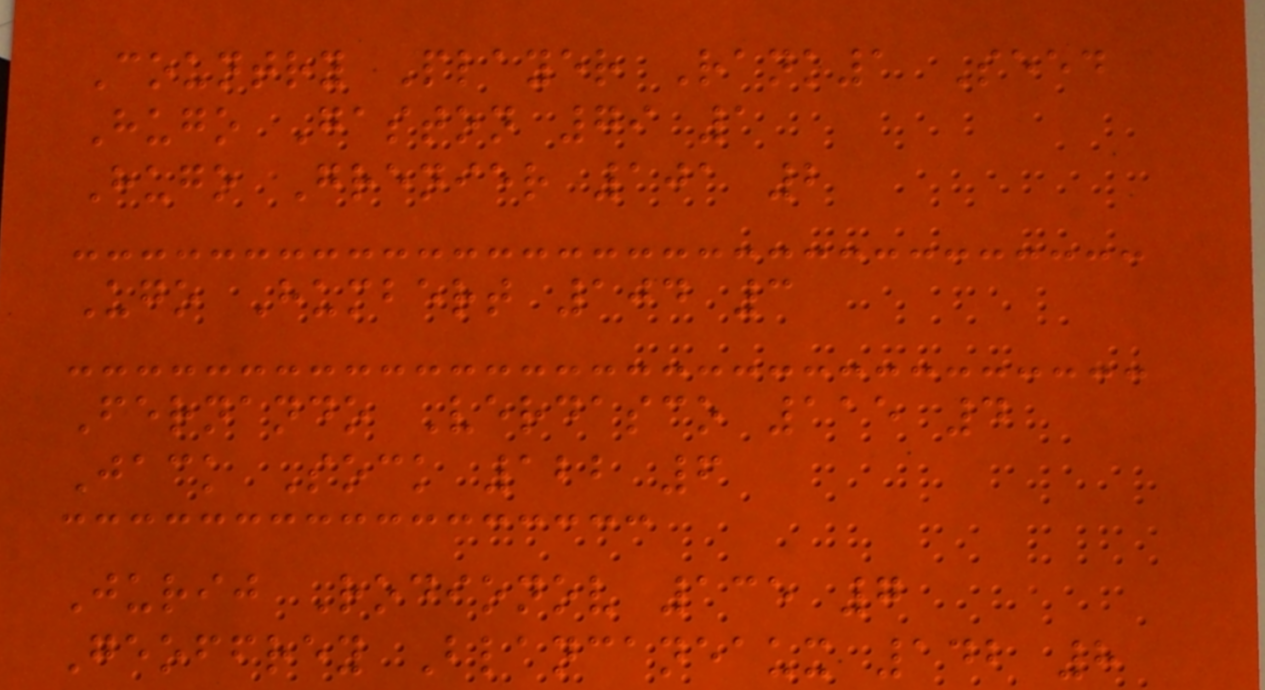Country Player Rank1 Seed
Hugo Gaston 79 1
Hugo Grenier 101 2
Ugo Humbert 104 3
Fernando Verdasco 115 4
Jack Sock 122 6
Jurij Rodionov 135 7
Geoffrey Blancaneaux 142 8
